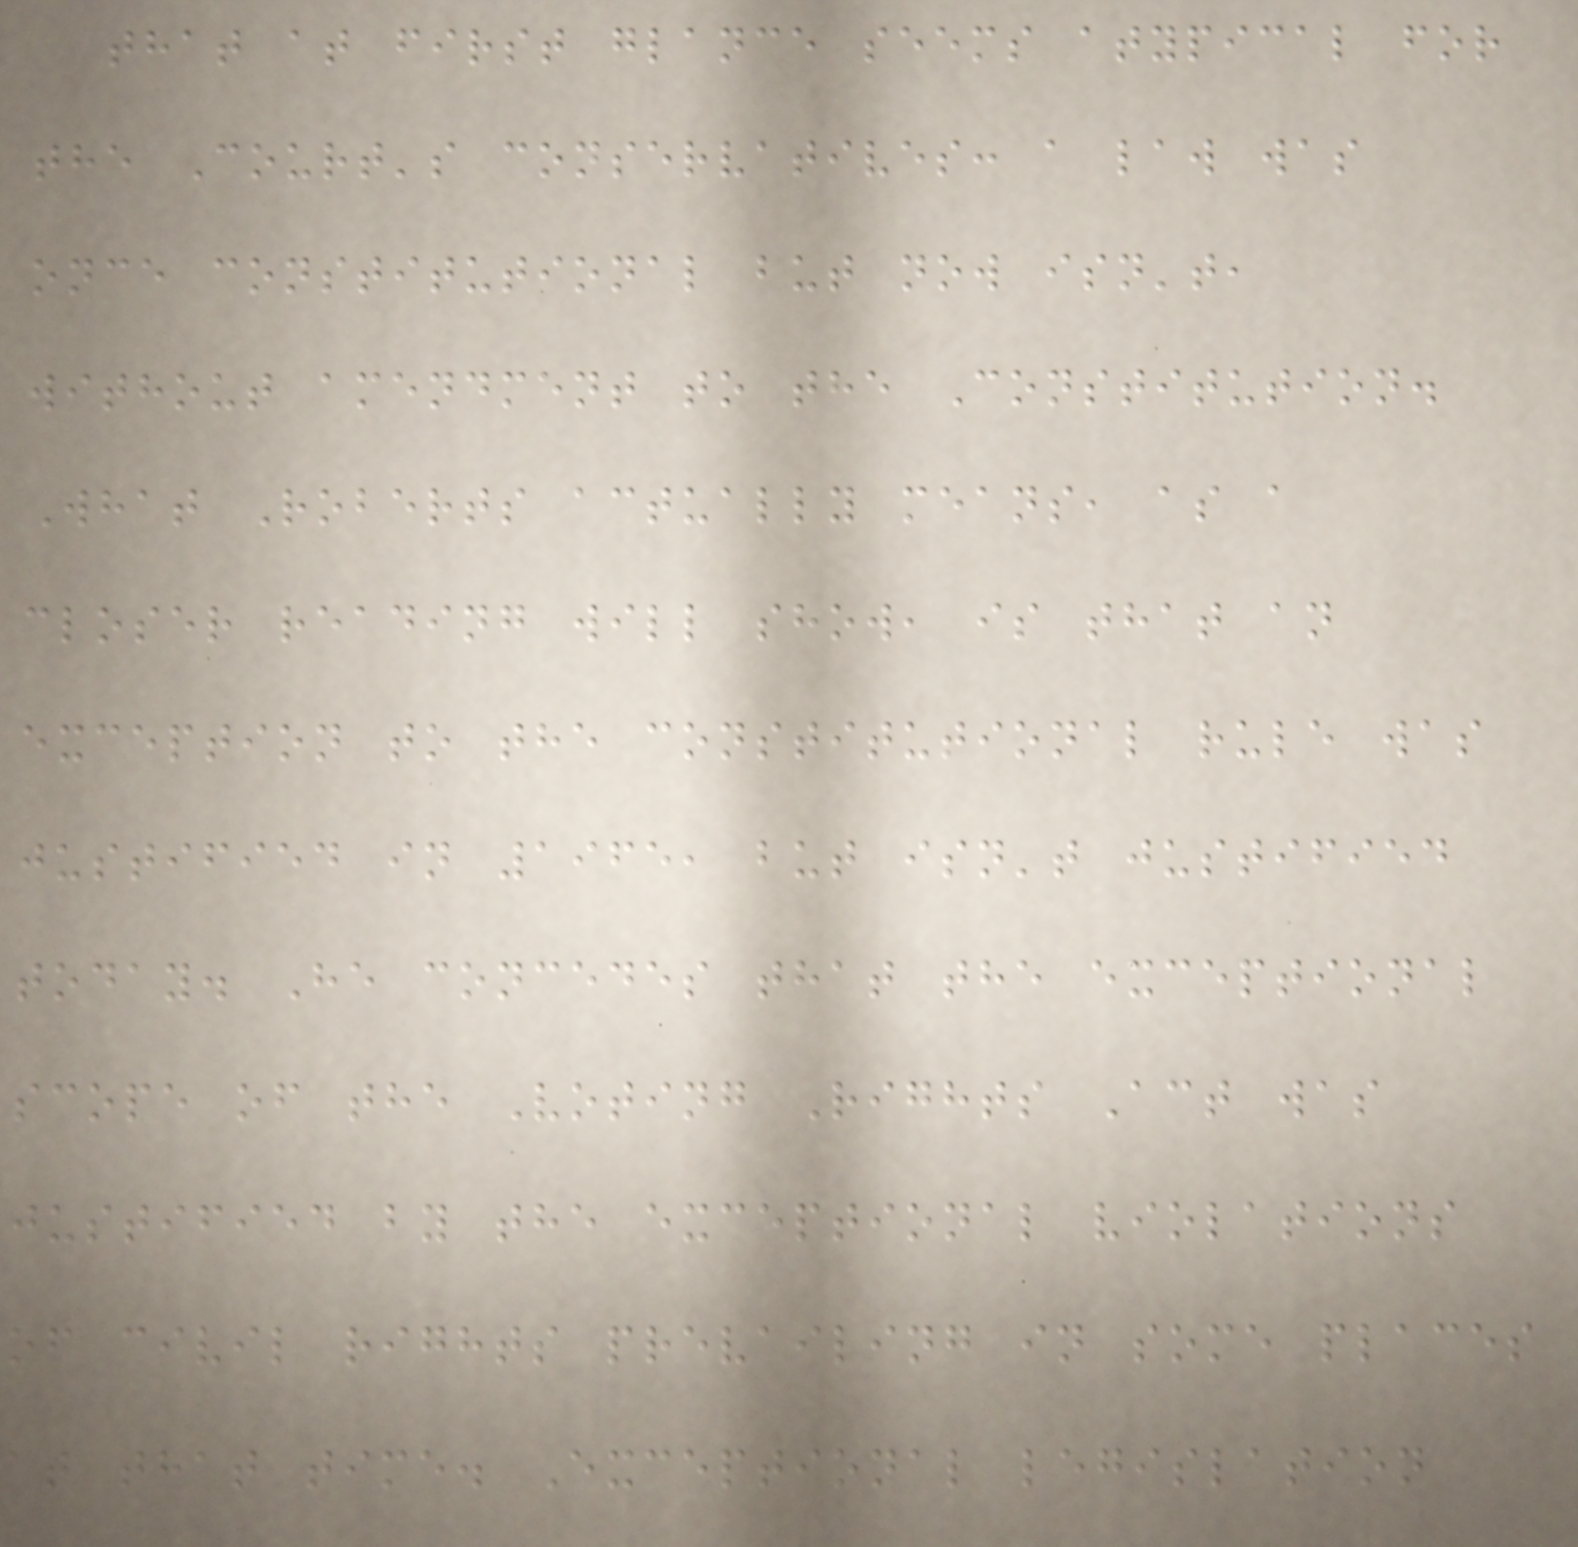that at first glance seems atypical for
the Court's conservatives: a law was
once constitutional but now isn't,
without amendment to the Constitution.
What Roberts actually means, as a
closer reading will show, is that an
exception to the constitutional rule was
justified in 1965, but isn't justified
today. He concedes that the exceptional
scope of the Voting Rights Act was
justified by the exceptional violations
of civil rights prevailing in some places
at that time. Exceptional legislation
